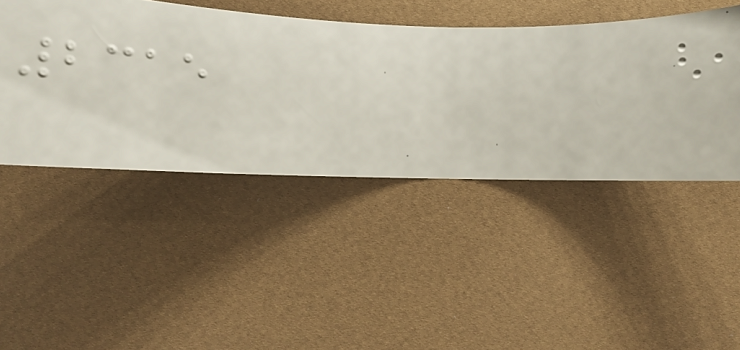2315
